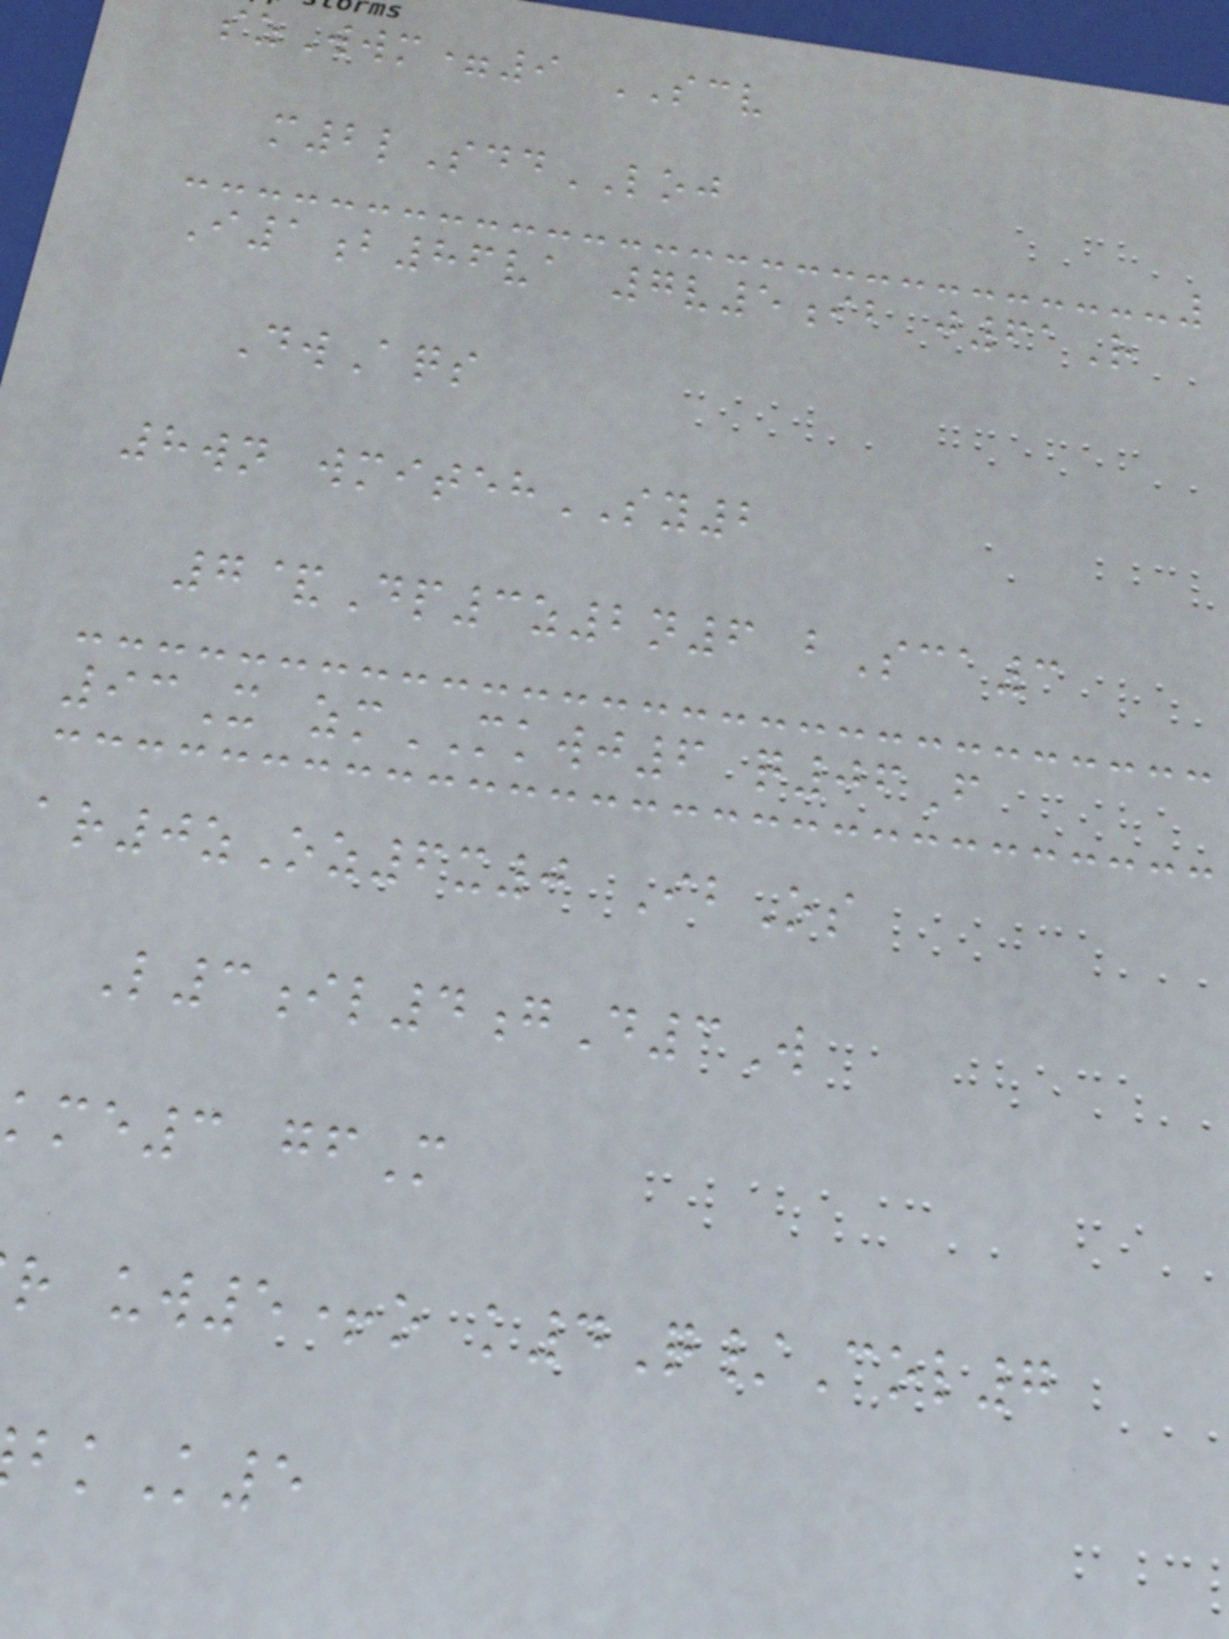szWwm=9 SCV
m2lSddLOJ
I1b86va 7v5ib j61R
DwAqs
8wn wmitehSY2
7&Dp3z2n6 bSca3
93X zmMKWJ6 q06F
ar0zOz6x0 IbOs
L3il4gD3W
kme3 gfM
r uw5+o k4Q/Col7
kK5
